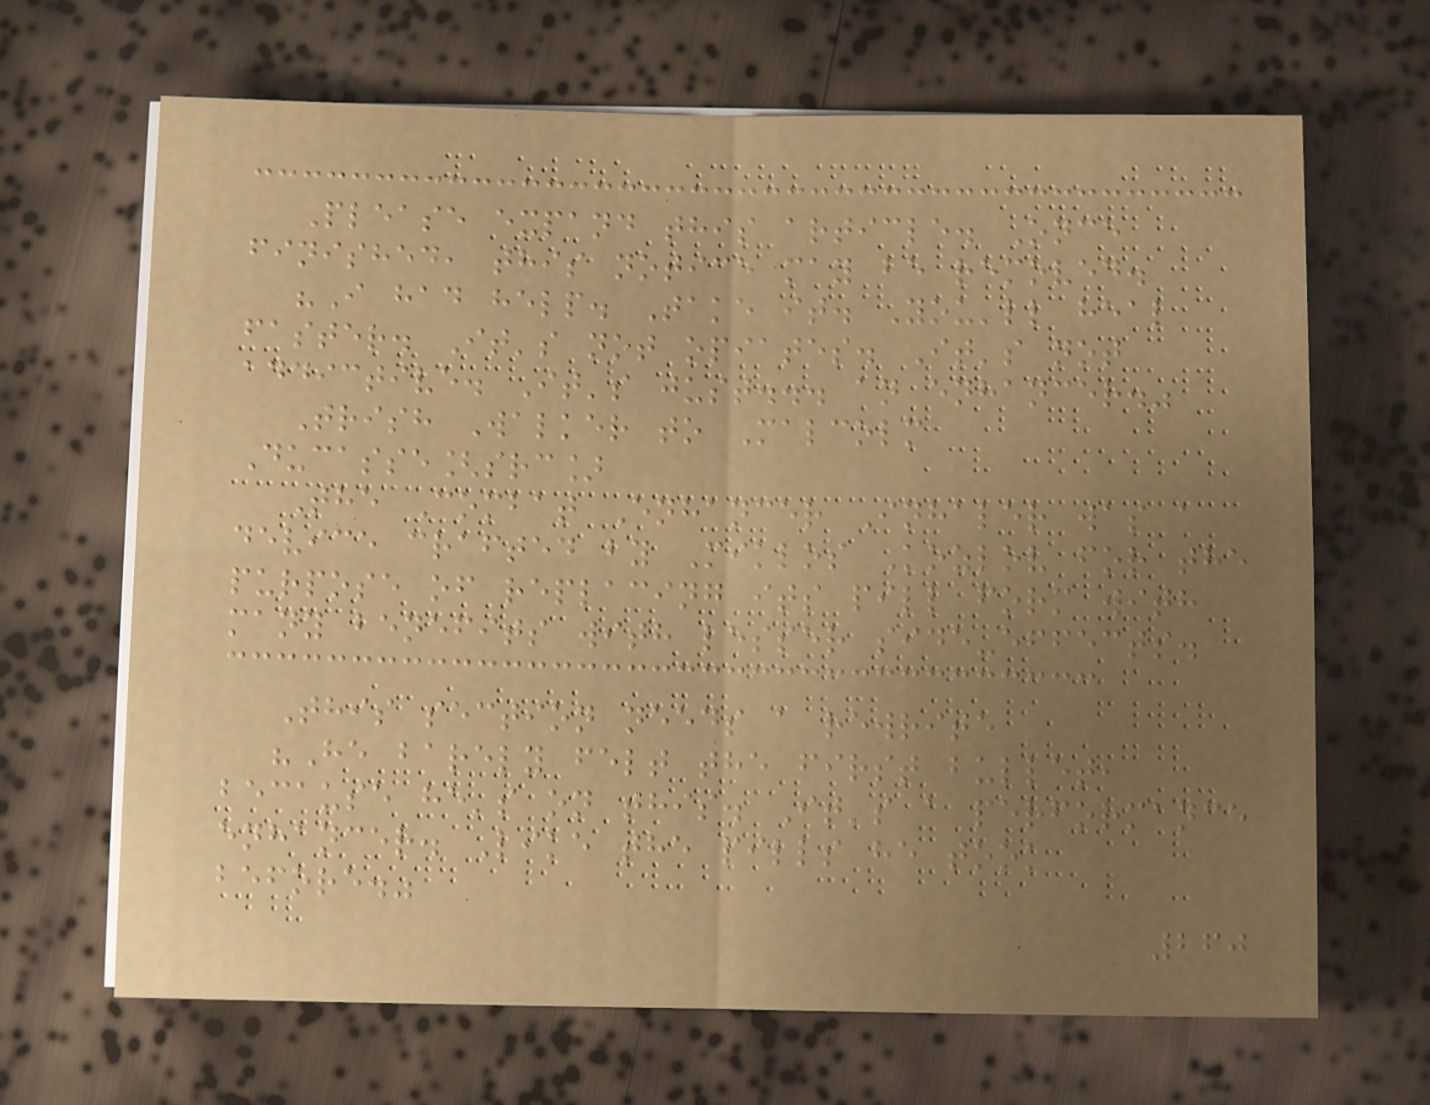Please expand this article. Once
finished, this notice may be removed.
"I had help. Take it. You'll heal
faster. It's not opiates. It's not
addictive. It's just... an enhancer."
Trish Walker to Malcolm
Ducasse[src]
The Combat Enhancer Inhaler was a
device crafted by Miklos Kozlov for the
purpose of replacing its pill form with
many benefits with lesser side-effects.
This section needs a rewrite
"He barely felt the first bullet,
because he's on this. It's a performance
enhancer. Like the pills he took
before."
260
